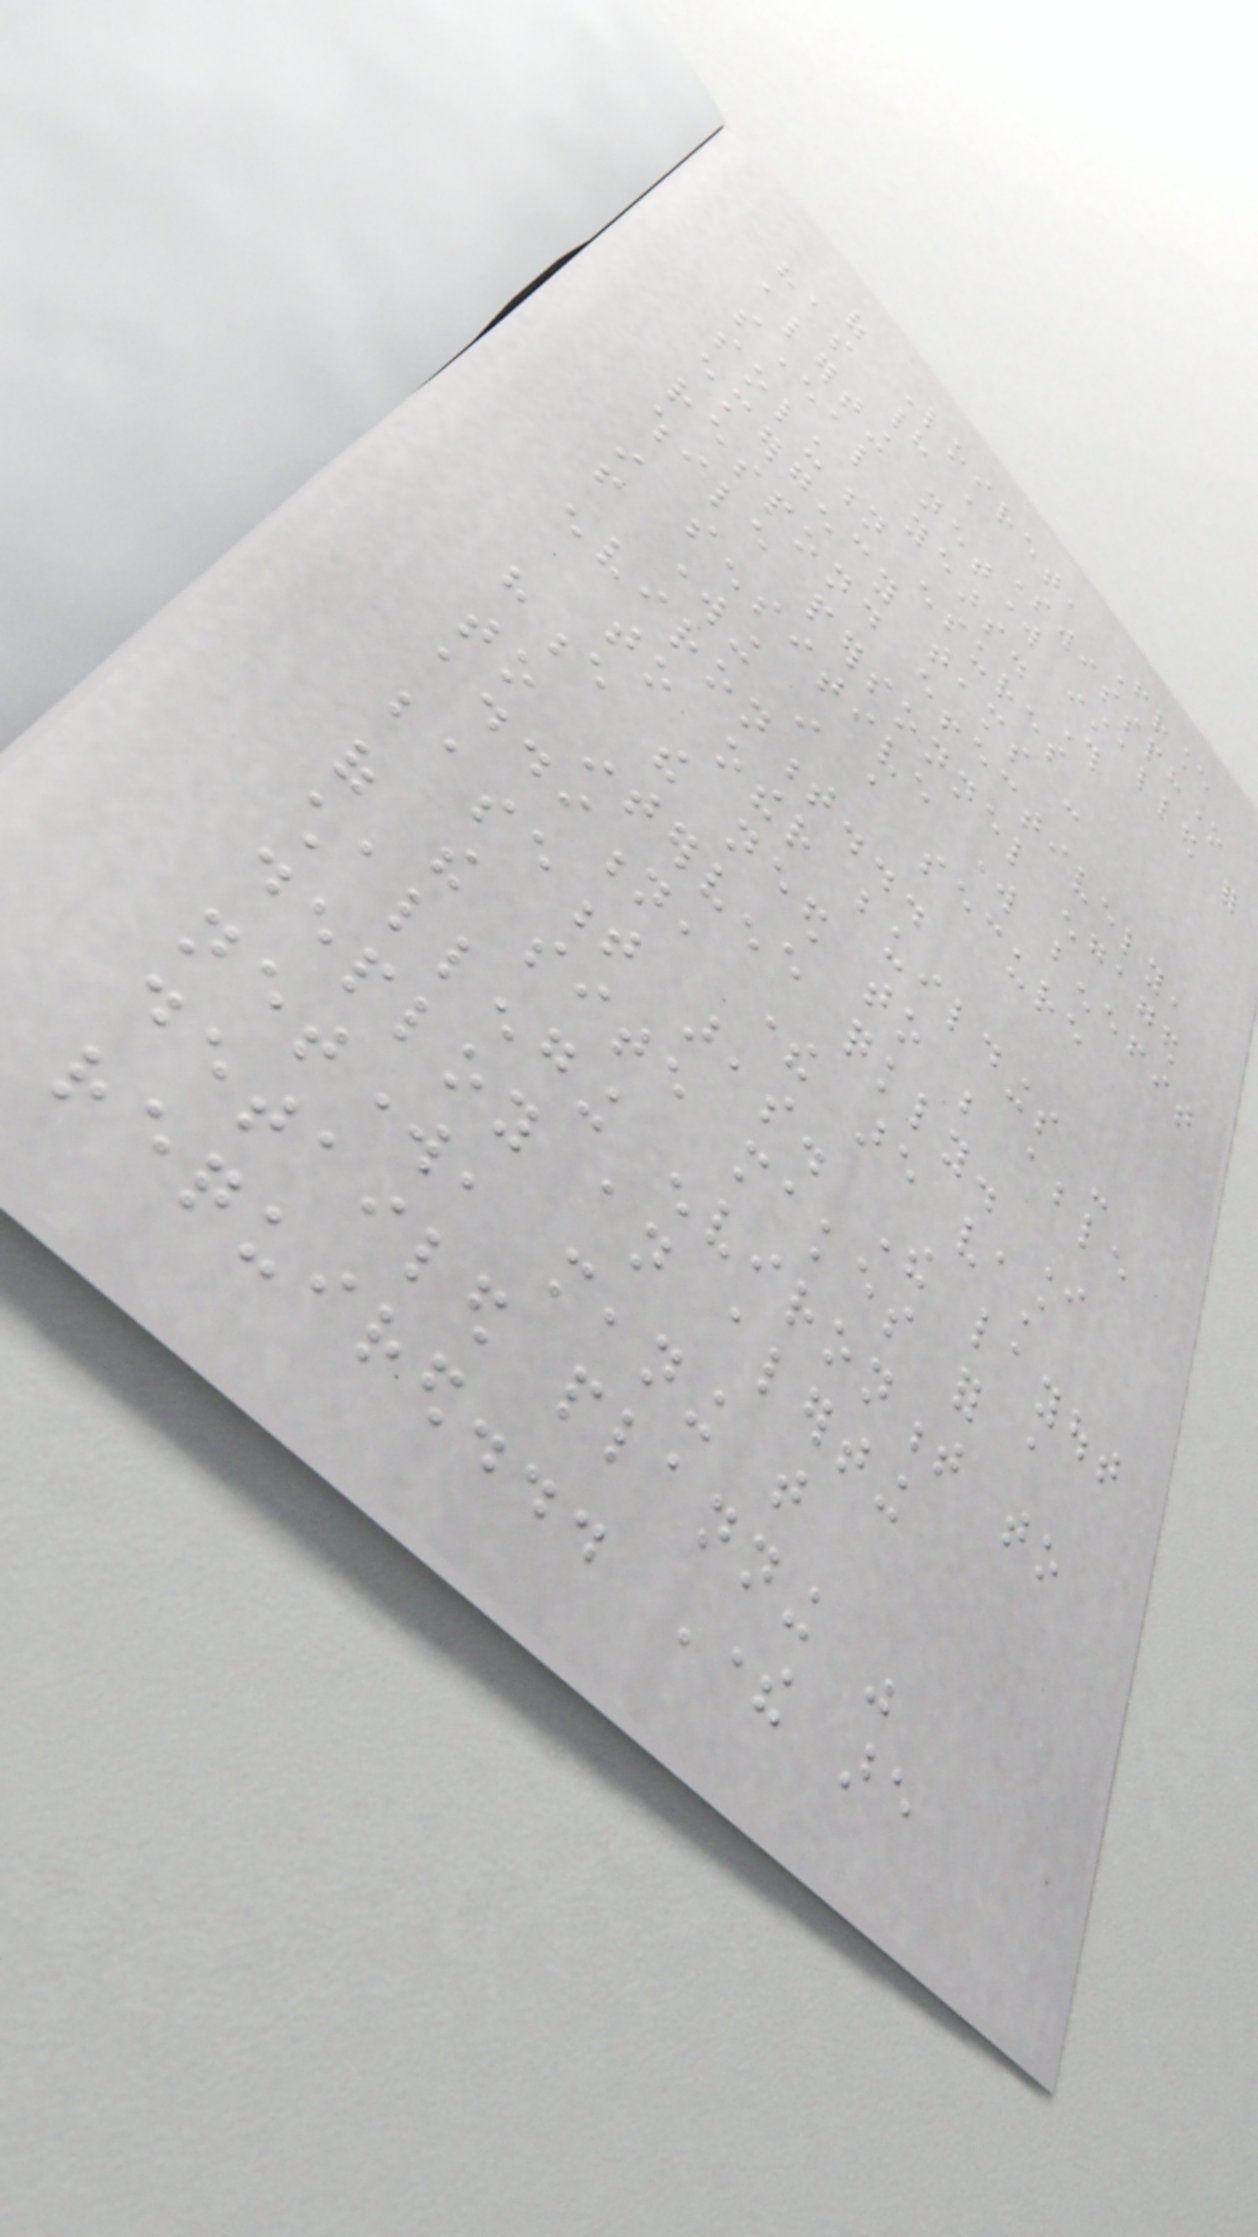of Loiret, France
has had a Swissphone
alerting network installed for
several years. This
solution ensures
emergency teams can
respond effectively,
while personnel engaged
in sensitive work benefit
from working in a secure
environment...
to other buildings -
hence the need to be able
to intervene quickly. In
addition, there are vast
basement areas. The layout
of the site makes for a
challenging environment to
deploy an alerting
network, meaning that
detailed planning was
required... There are
